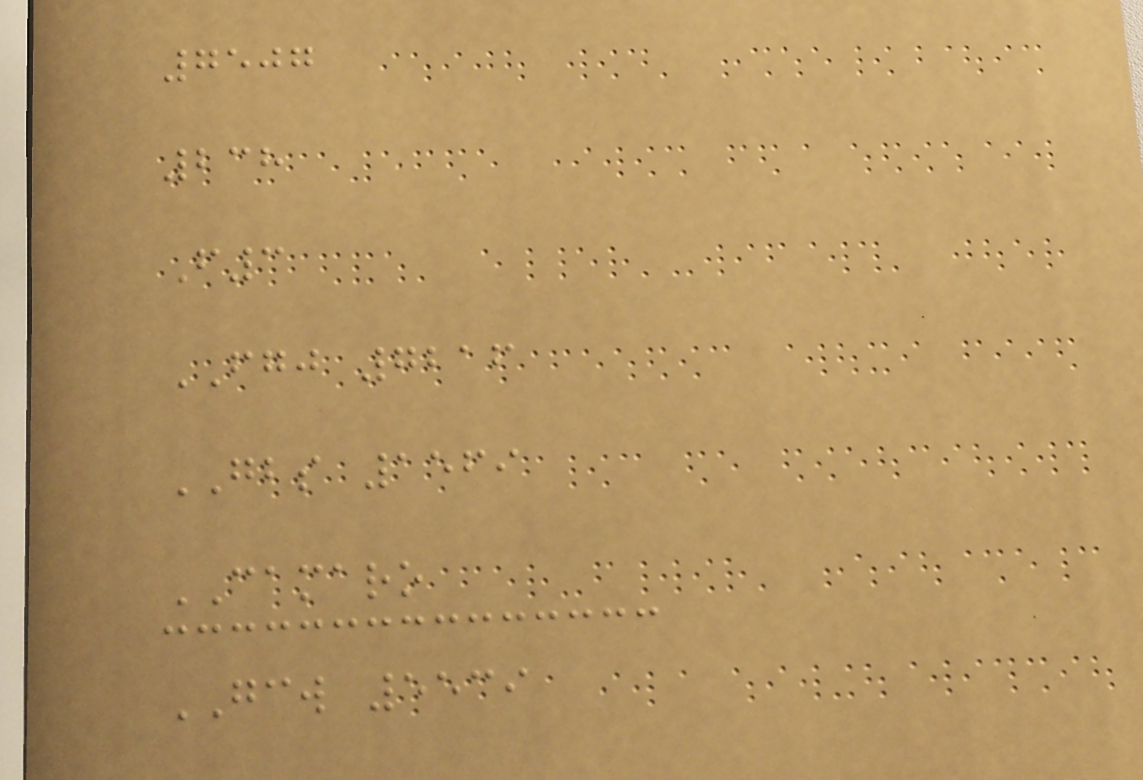7507
238
F3
FGJ 7216
GBS 1569
CAMARO
GCW 5539
